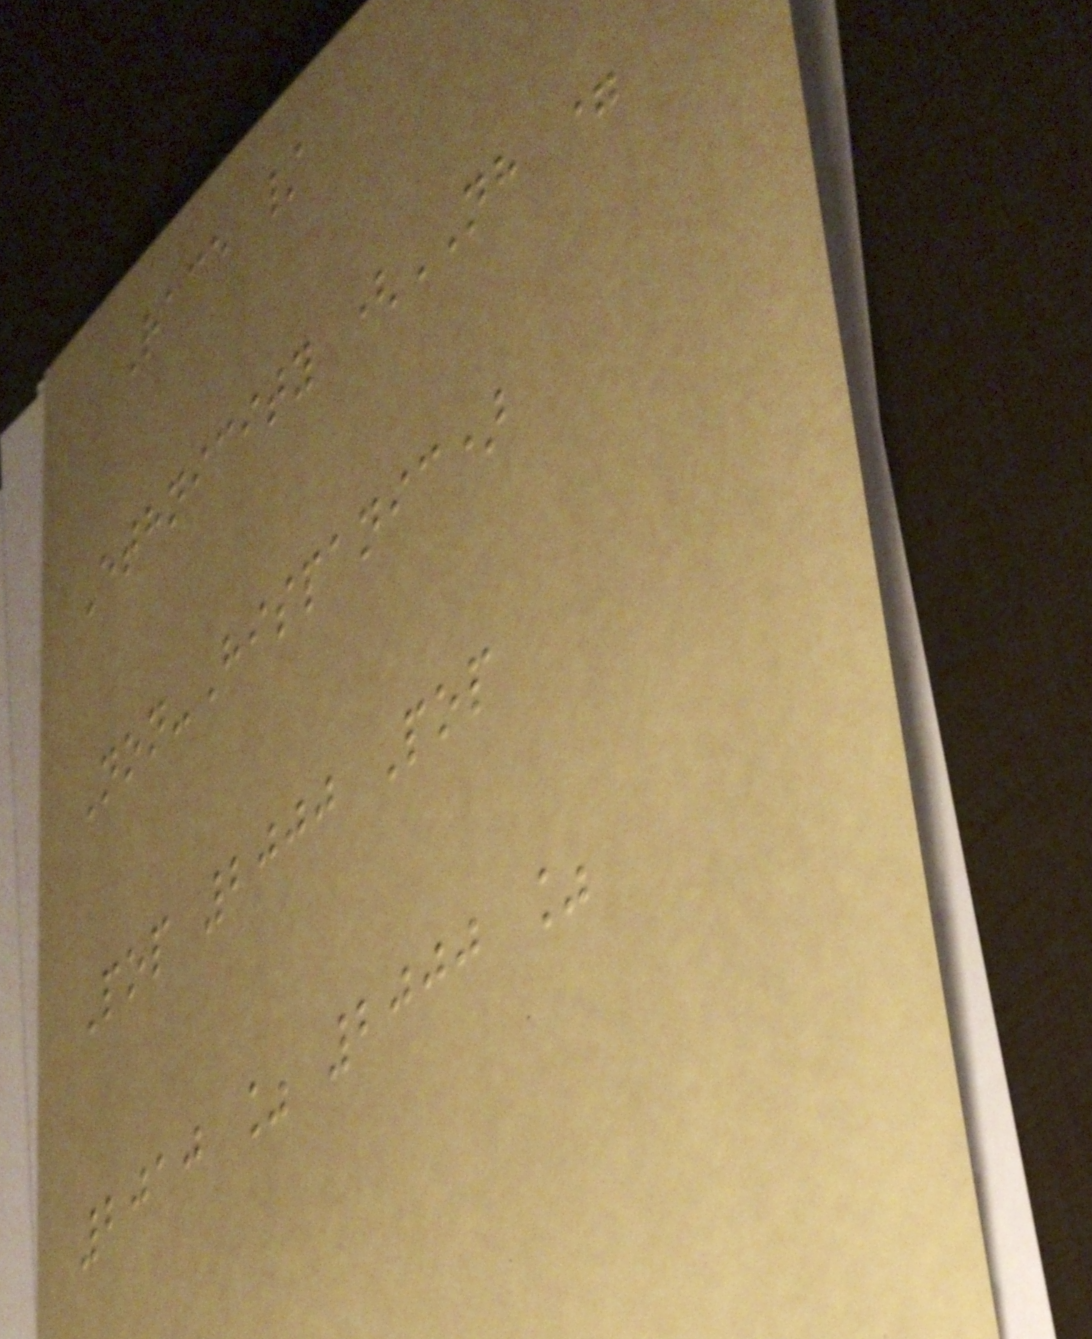Race /
Ethnicity (NH =
Non-Hispanic)
Pop 2000 Pop
2010 % 2000 %
